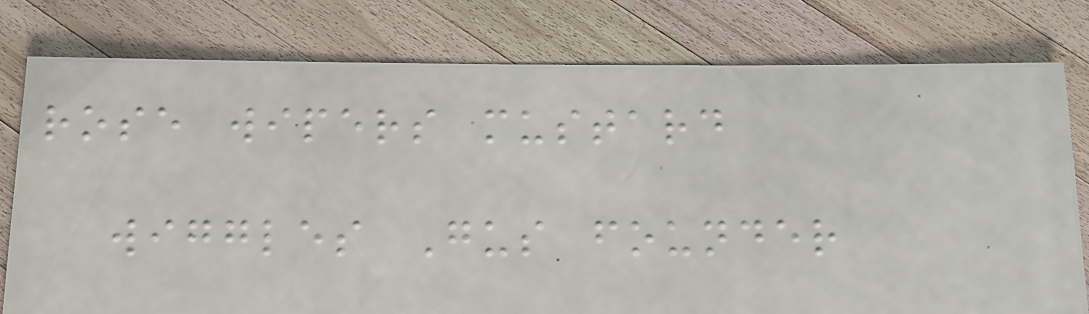rose wipers mustard
wiggles Gus founder
